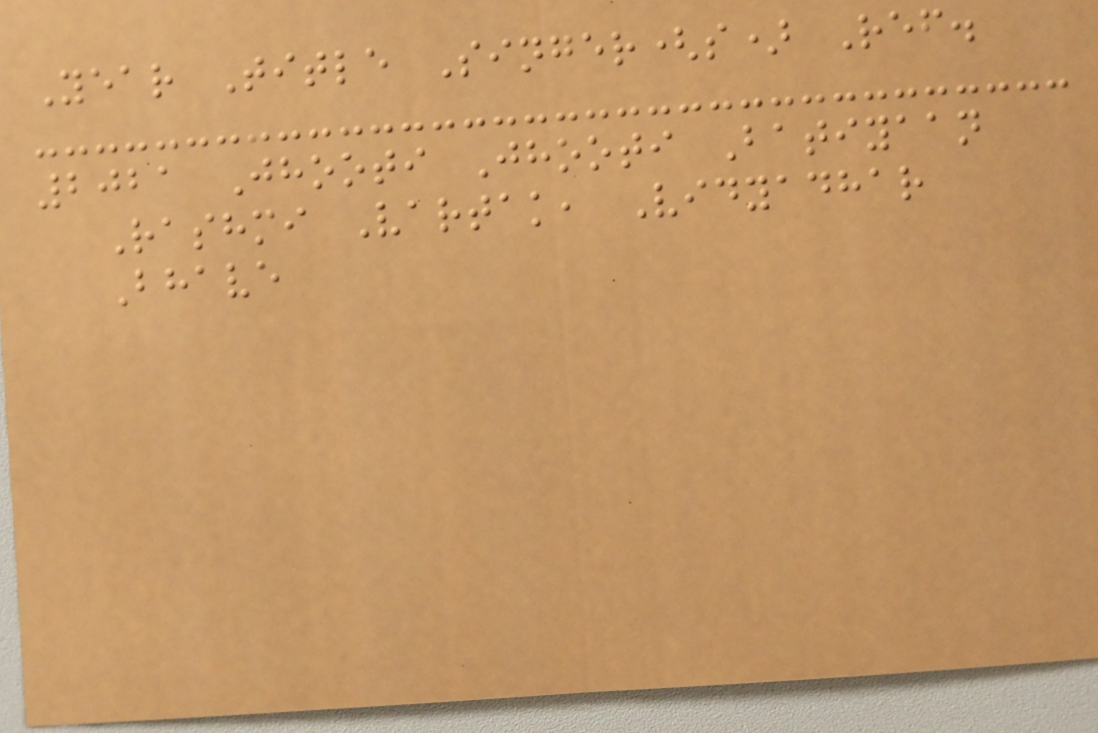Year Title Singer(s) Ref.
2021 Jhooti Jhooti Batiyaan
Rashmi Vartak, Vidyadhar
Bhave
